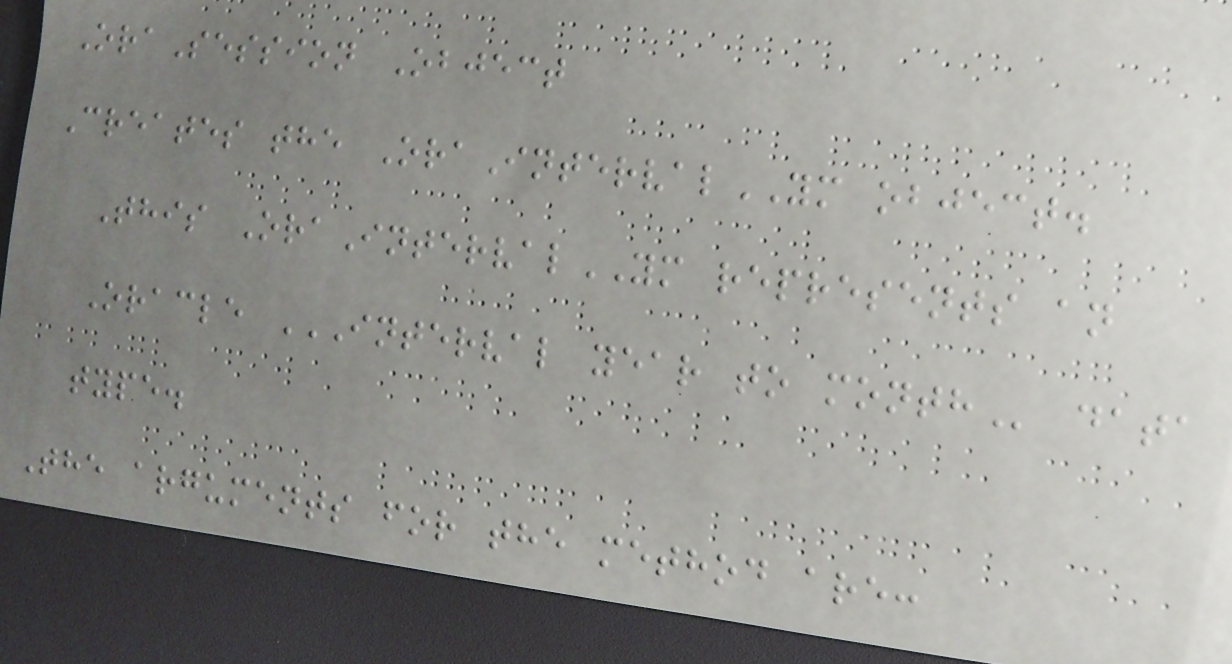OraSession Object
Creates the OraIntervalYM object.
This OraIntervalYM represents an
Oracle INTERVAL YEAR TO MONTH data
type.
The arguments for the method are:
